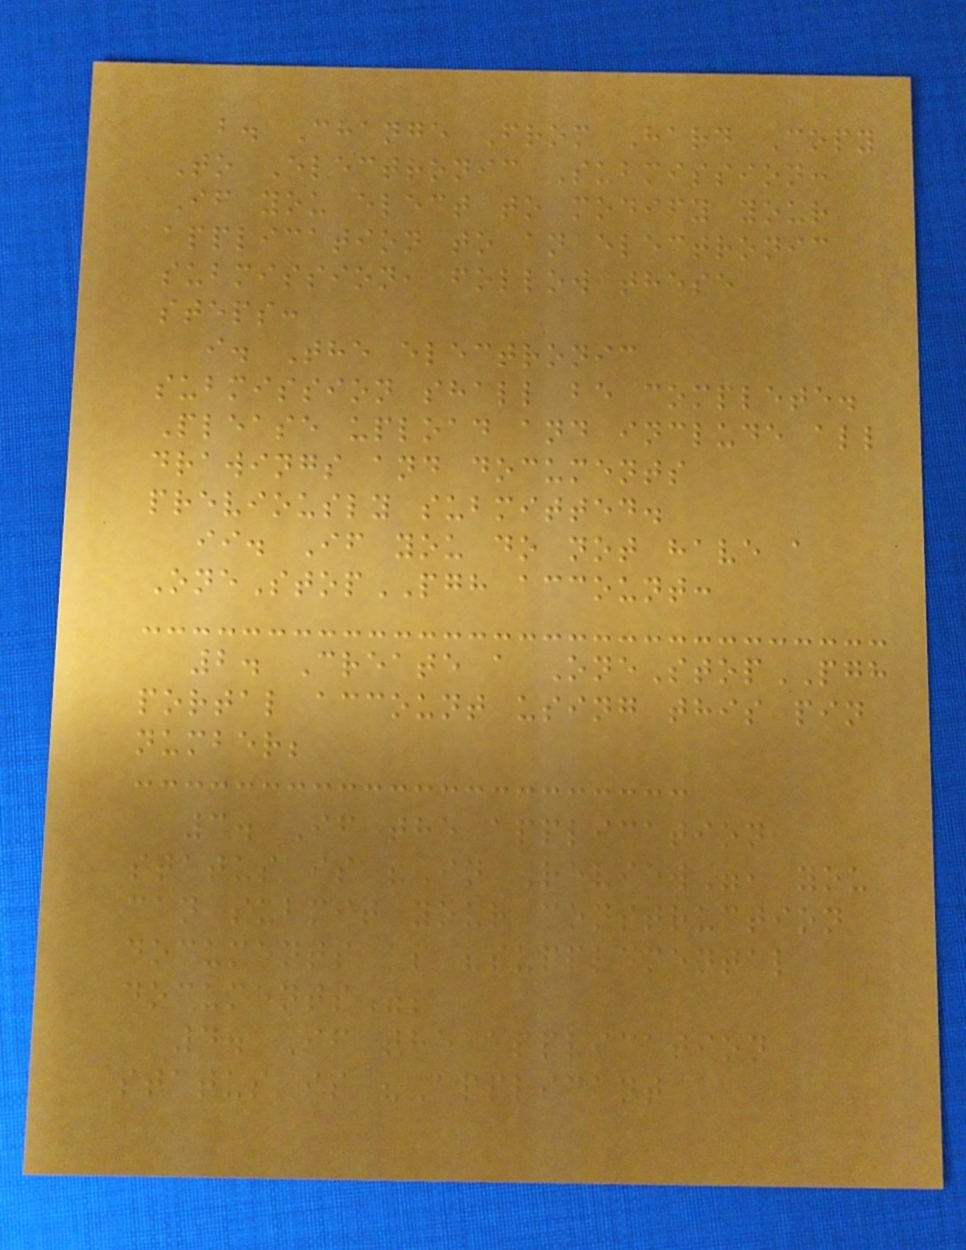b. Change From Hard Copy
To Electronic Submission:
If you elect to modify your
application to an electronic
submission, follow these
steps:
i. The electronic
submission shall be complete.
Please upload and include all
drawings and documents
previously submitted.
ii. If you do not have a
OneStopPGH account:
2. Create a OneStopPGH
portal account using this pin
number;
3. If the application
status is "In Review", you
can submit your construction
documents as "supplemental
documents";
4. If the application
status is "Applicant
